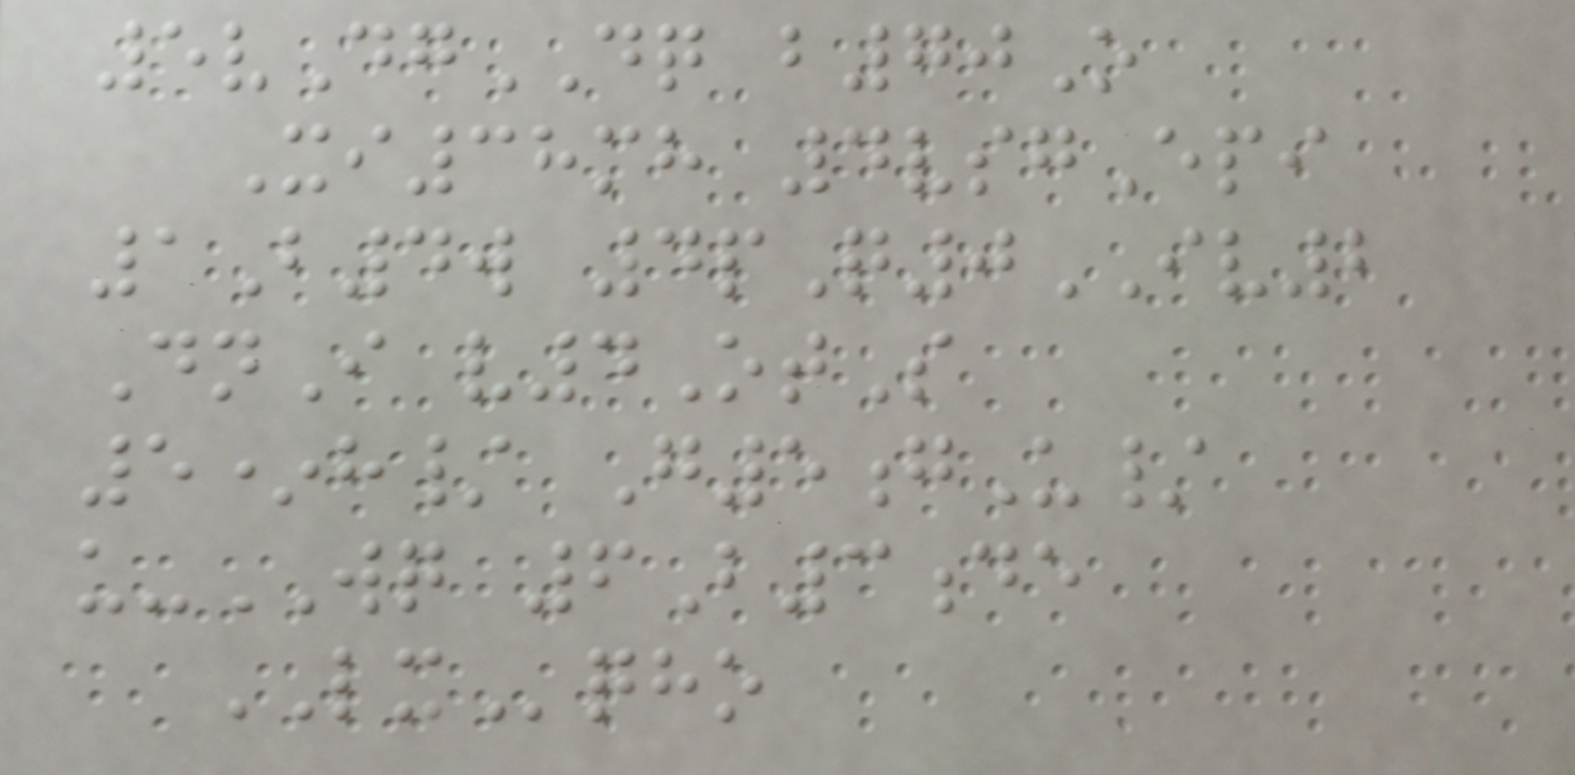5vDgDQ b70O
Xi38mh 4vsgEpi
1B4w 4pQ0IV2
DnI v4OtS
5*h/ G5gU/
u-WQ 6B3de
LXqho
